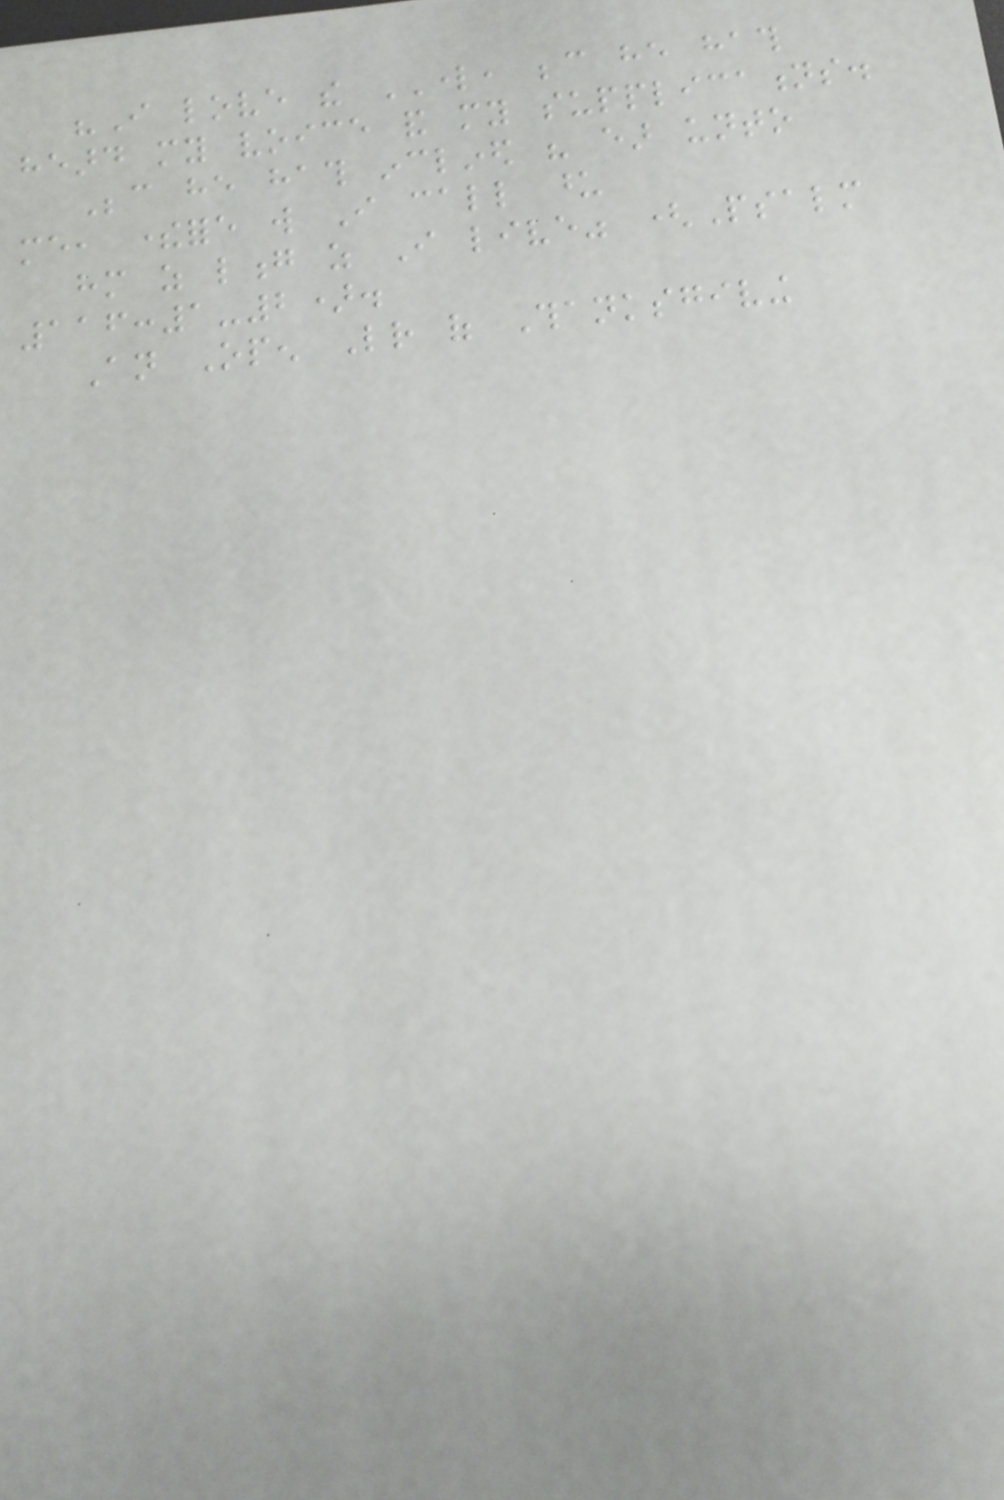"I love the LORD, because he hath
heard my voice and my supplications.
Because he hath inclined his ear unto
me, therefore will I call upon
him as long as I live" (Psalm
116:1-2).
An Open Letter of Thanksgiving
